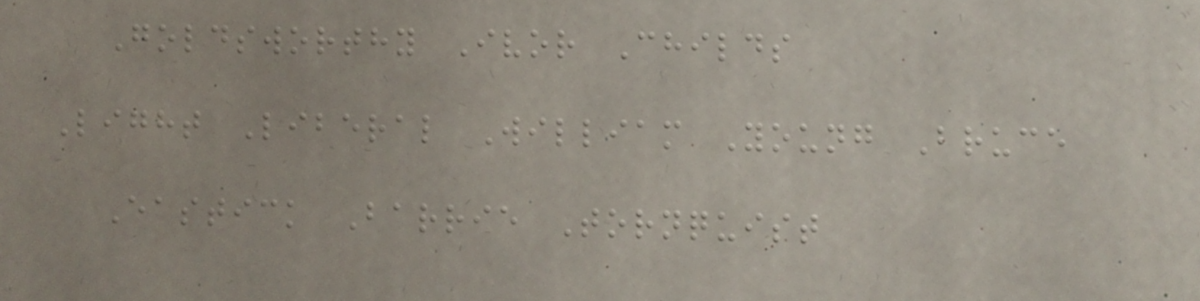Goldsworthy Ivor Childs
Light Liberal William Young Bruce
Eastick Barrie Tornquist
